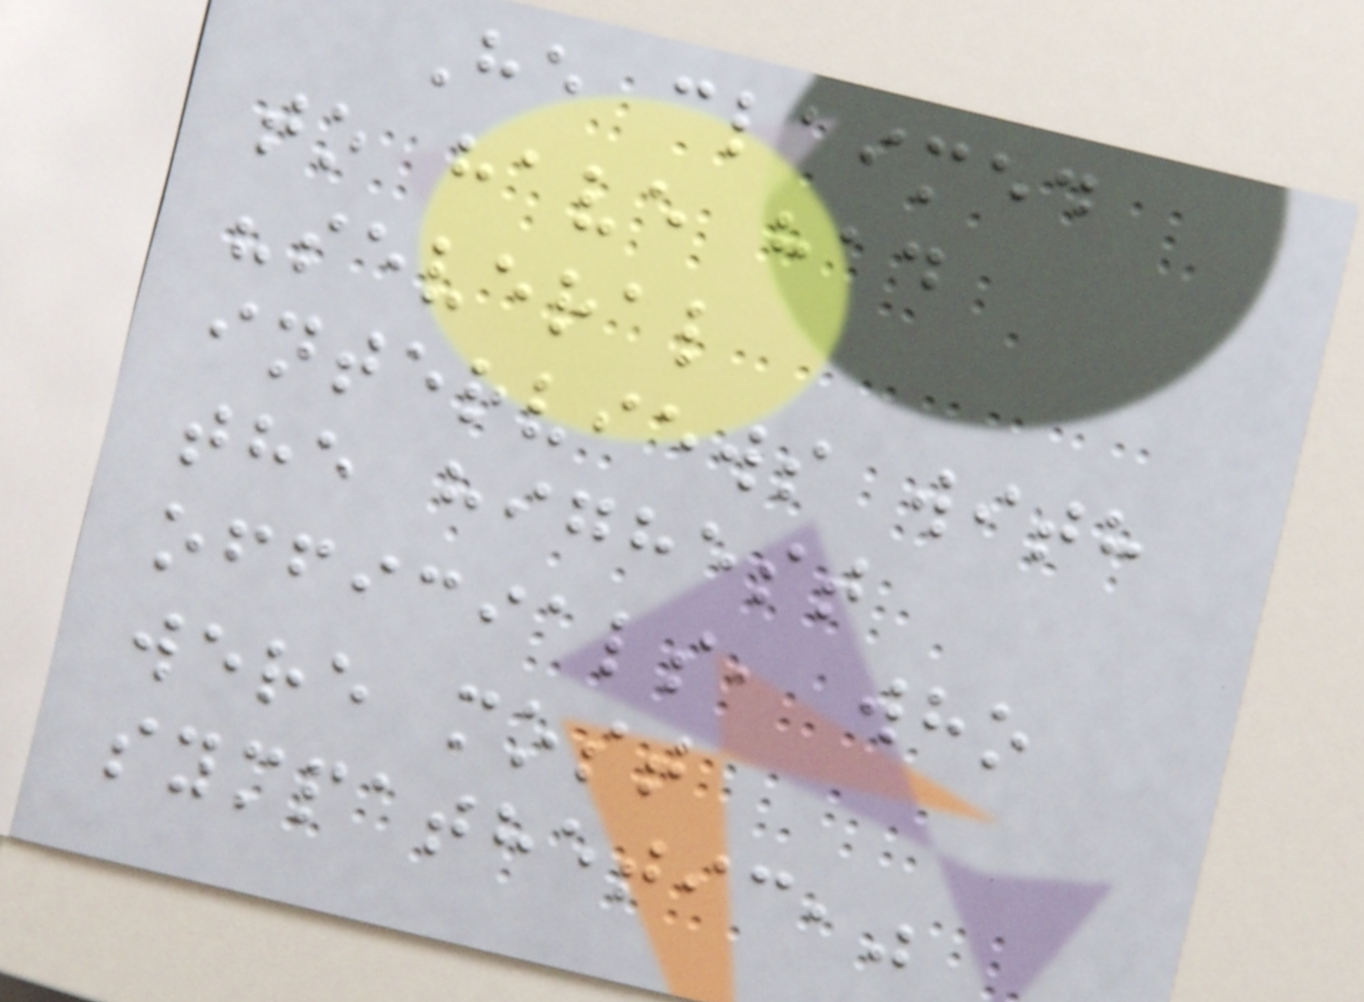He claimed
to have had
"several
interviews with
the highest
officials, who
were most
sympathetic,"
